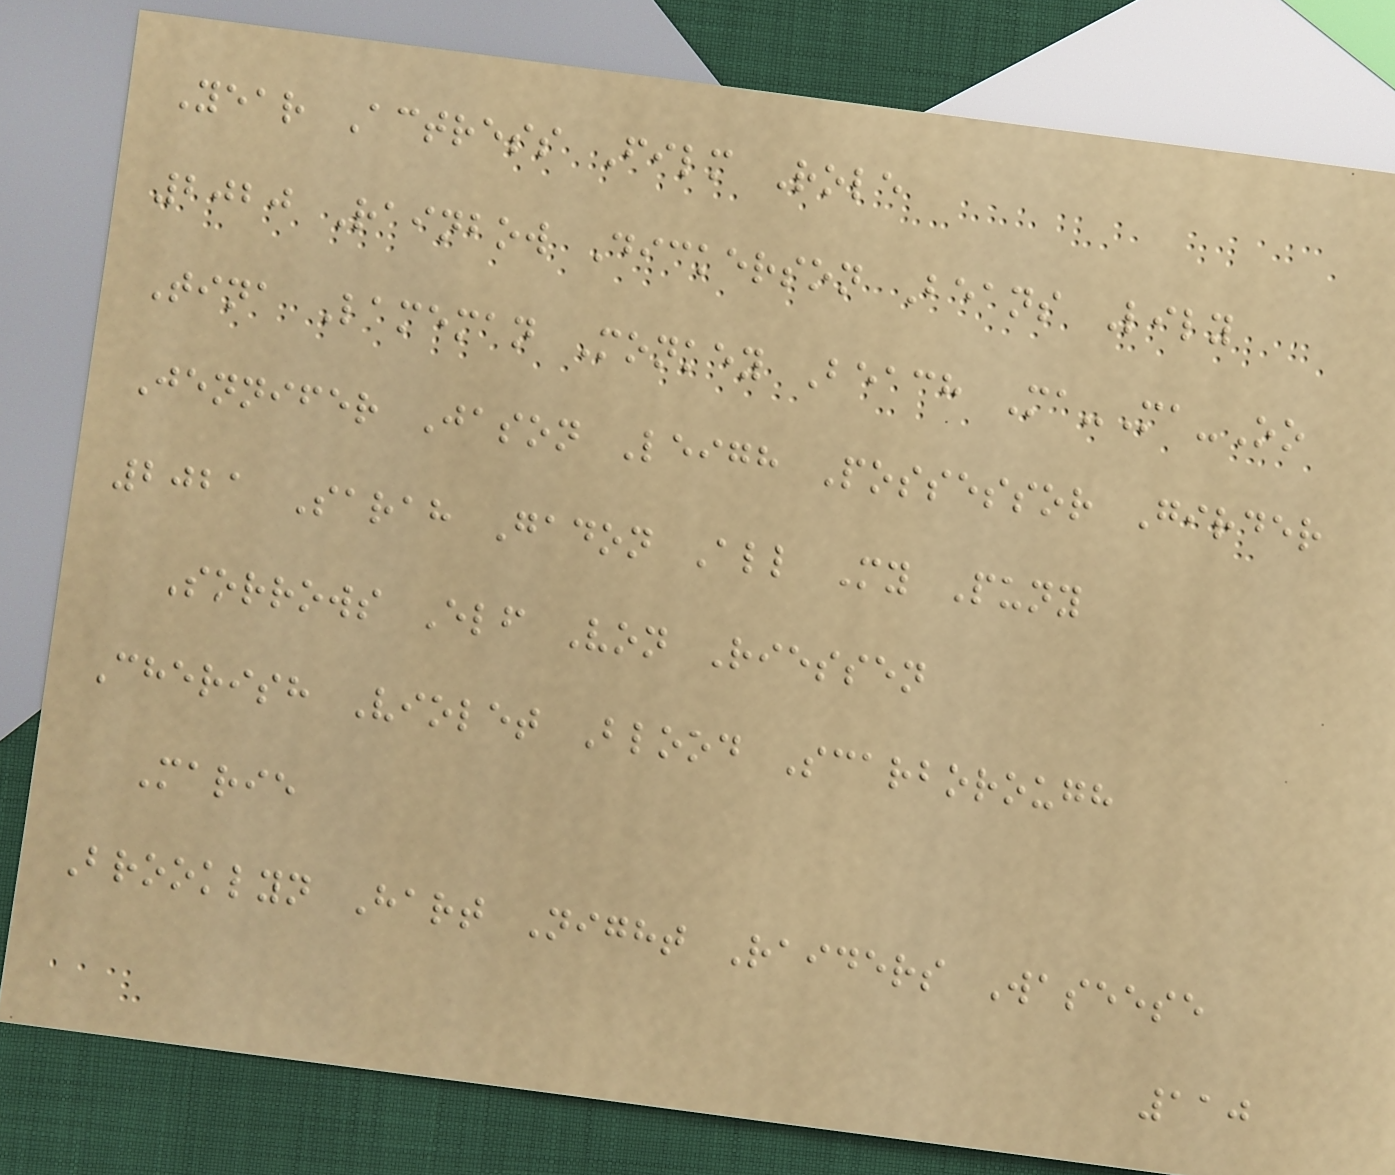Year Actress Film Role
2020 Rainbow Dickerson Beans Lily
Tina Lameman Monkey Beach Ma-Ma-Oo
Jennifer Jason Leigh Possessor Girder
2021 Sarah Gadon All My Puny
Sorrows Elf Von Riessen
Cherish Violet Blood Scarborough
Marie
Brooklyn Hart Night Raiders Waseese
110
